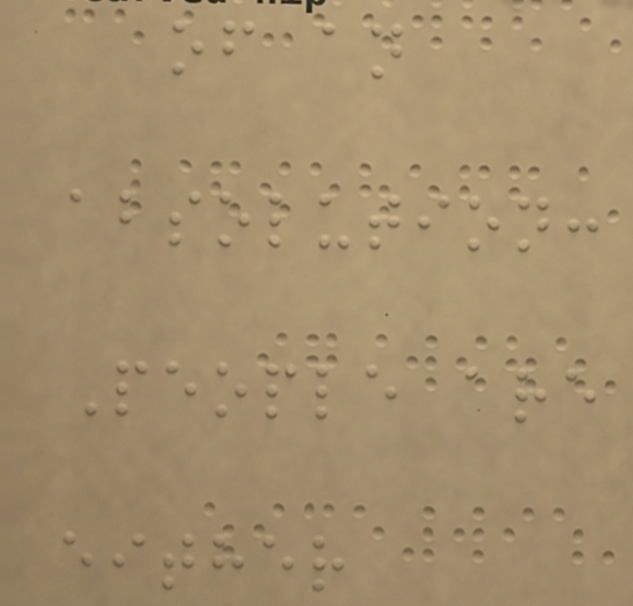of an
absolution:
People are
either
